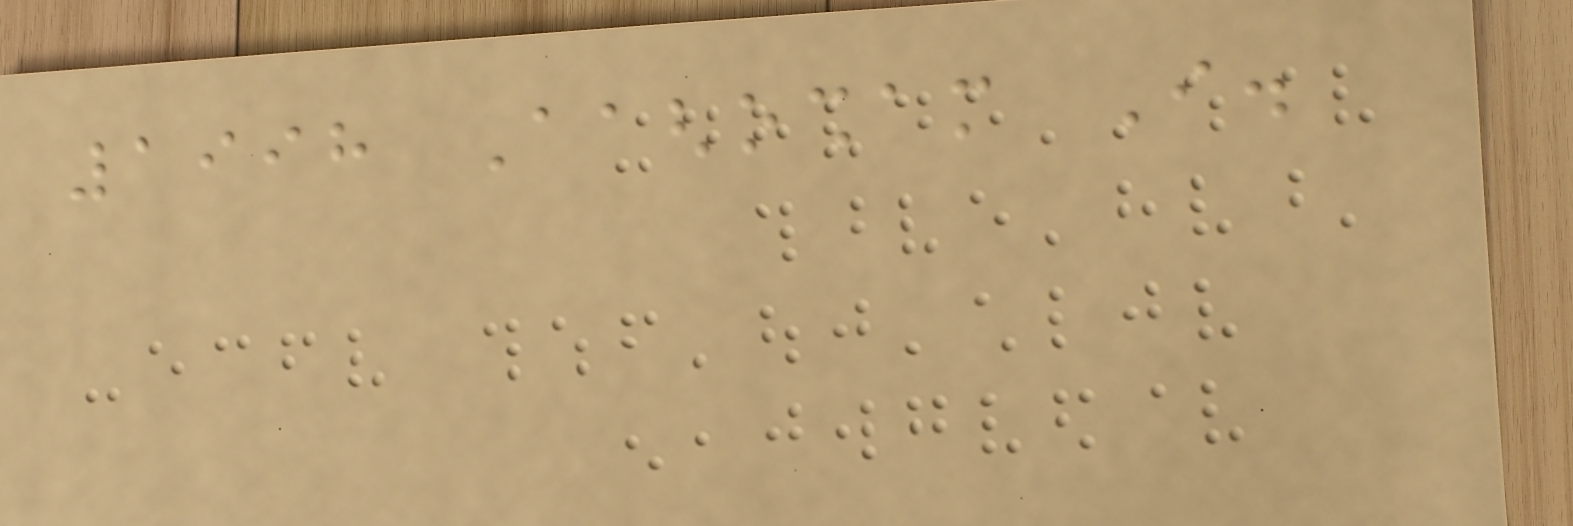1998 Aaghosham I.
